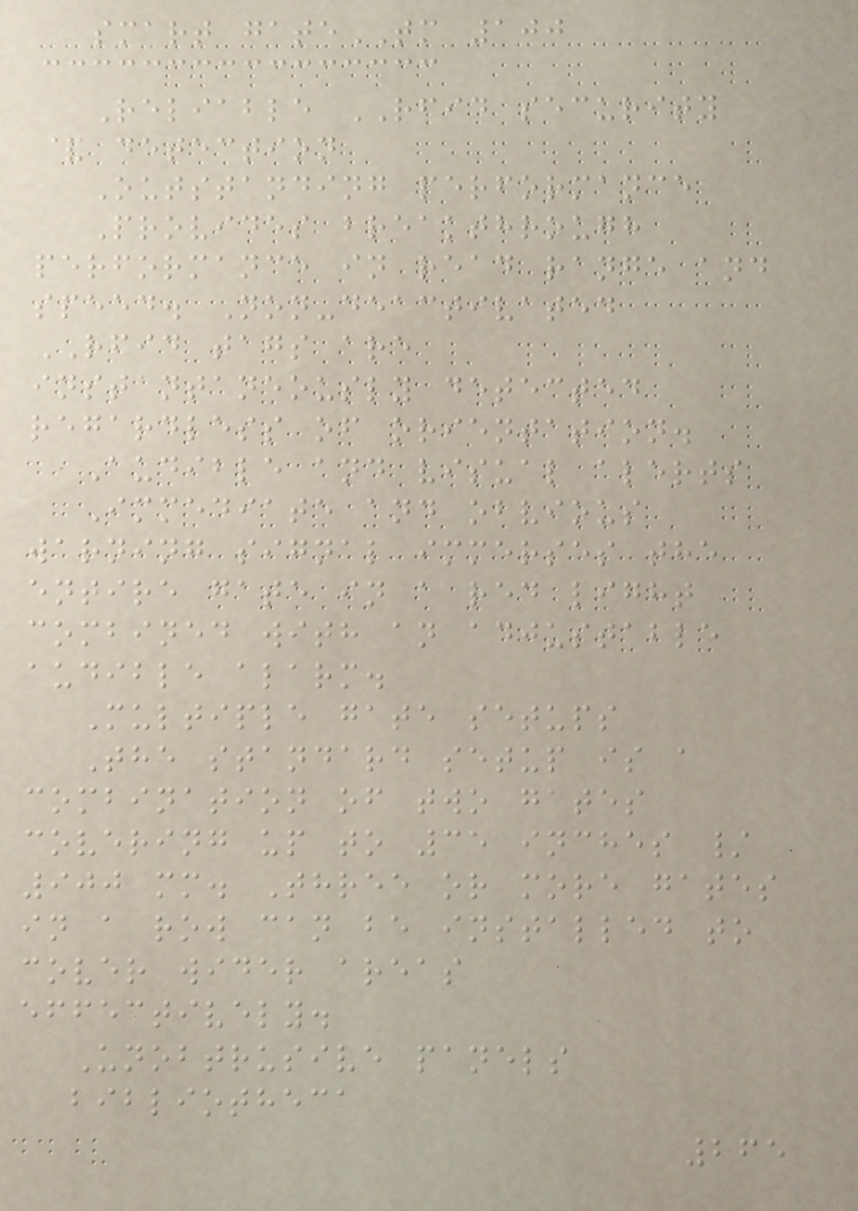smart gateTM 100
Reliable RFID security
& detection
Outstanding performance
Provides breakthrough
performance in read range and
speed. Non-deactivated
RFID tags are
instantaneously detected
regardless of orientation.
Audible and visual alerts
Immediate and obvious
warning signal immerses the
entire gate in a red light
combined with an adjustable
audible alarm.
Multiple gate setups
The standard setup is a
combination of two gates
covering up to 35 inches /
900 mm. Three or more gates
in a row can be installed to
cover wider areas
effectively.
Unobtrusive panels
bibliotheca
265
